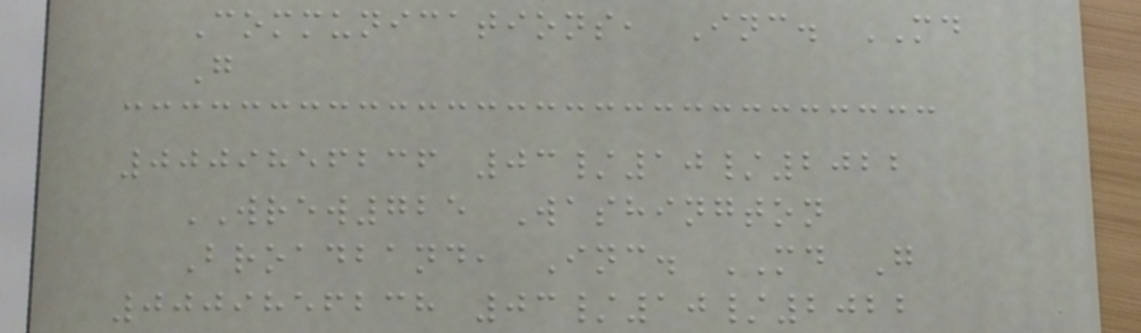Communications, Inc. MD
G
0009856236 03/10/2022
WREW725 Washington
Broadband, Inc. MD G
0009856238 03/10/2022
